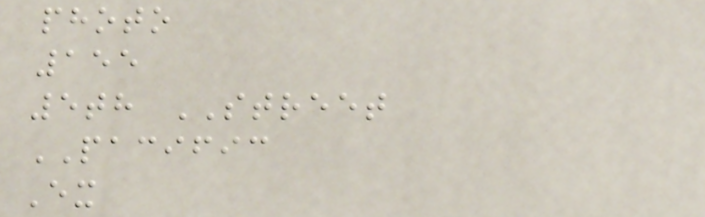photo
155
5th STREET
PACIFIC
Ex
